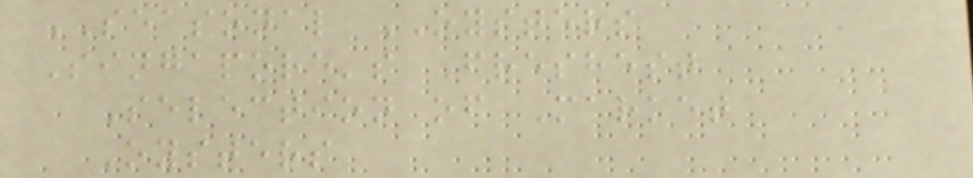SEASONAL OYSTERS
Singapore's Freshest
Selection of Market
Oysters
